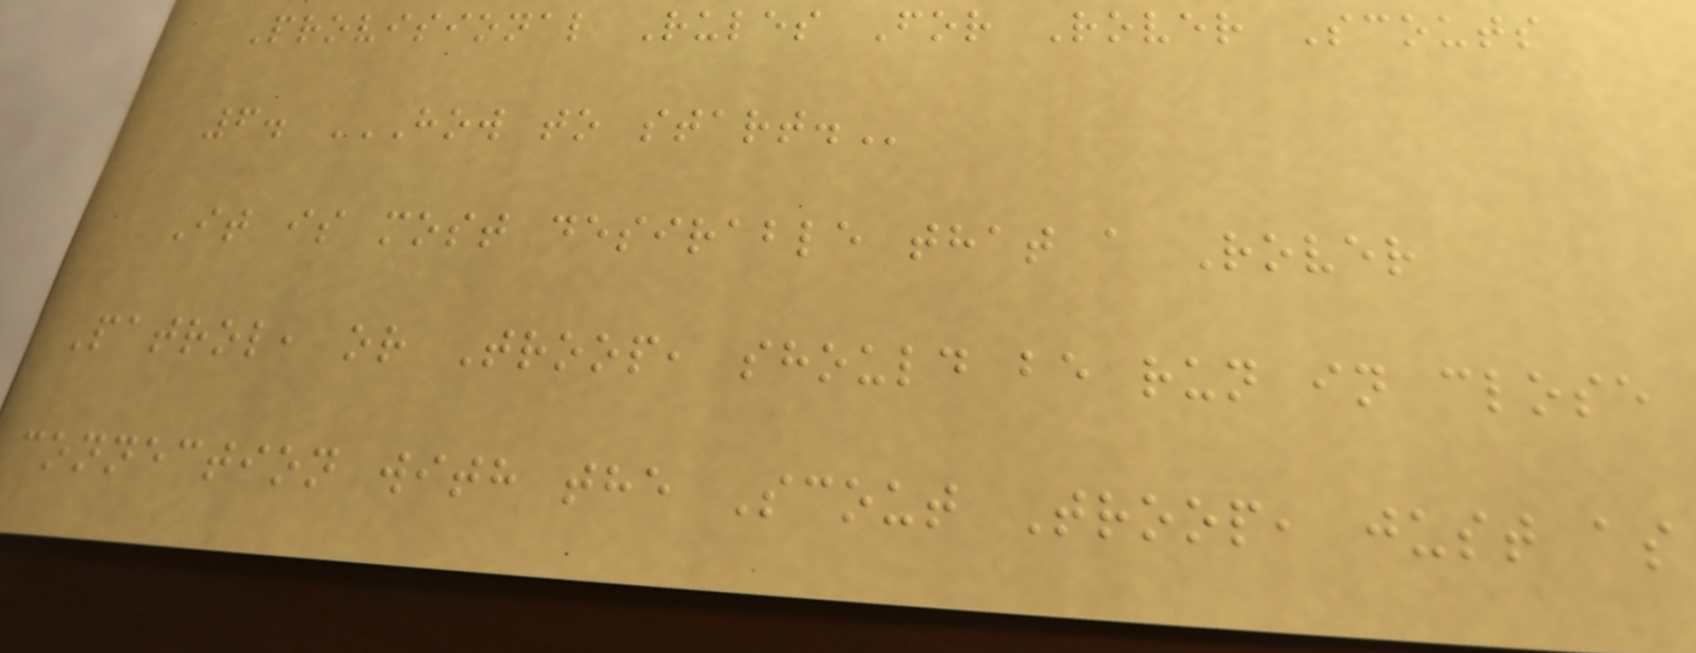Provisional Rules For Rover Scouts
6. HOW TO START.
It is most desirable that a Rover
Patrol, or Troop, should be run in close
connection with the Scout Troop, just as
